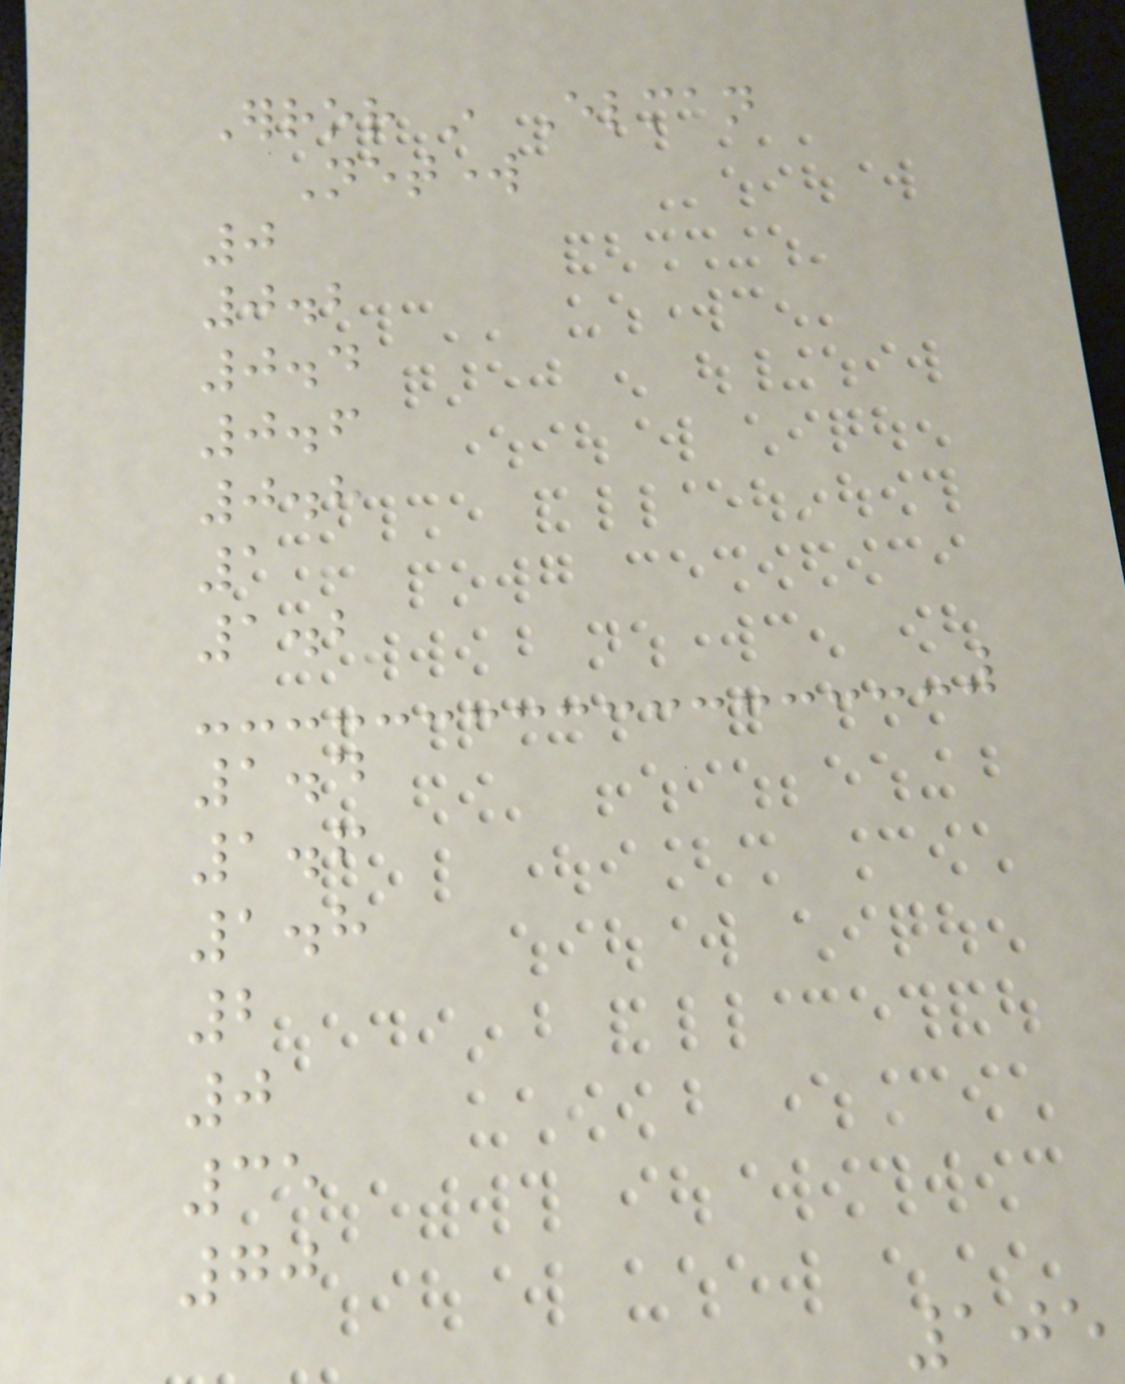Error in Elman
Network
0
0.2
0.4
0.6
0.8
1
1.2
1.4
1.6
1.8
2
0
35
70
105
